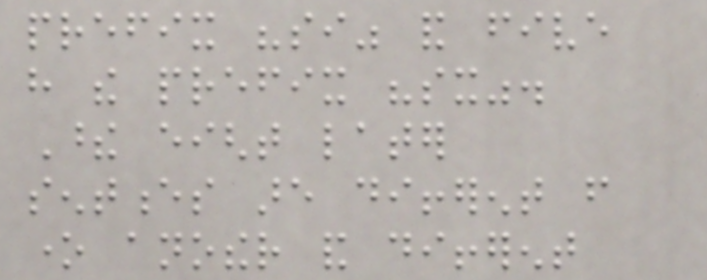prefix "si" and five
have the prefix "sx".
These eight later
sentences are different from
one another and different
